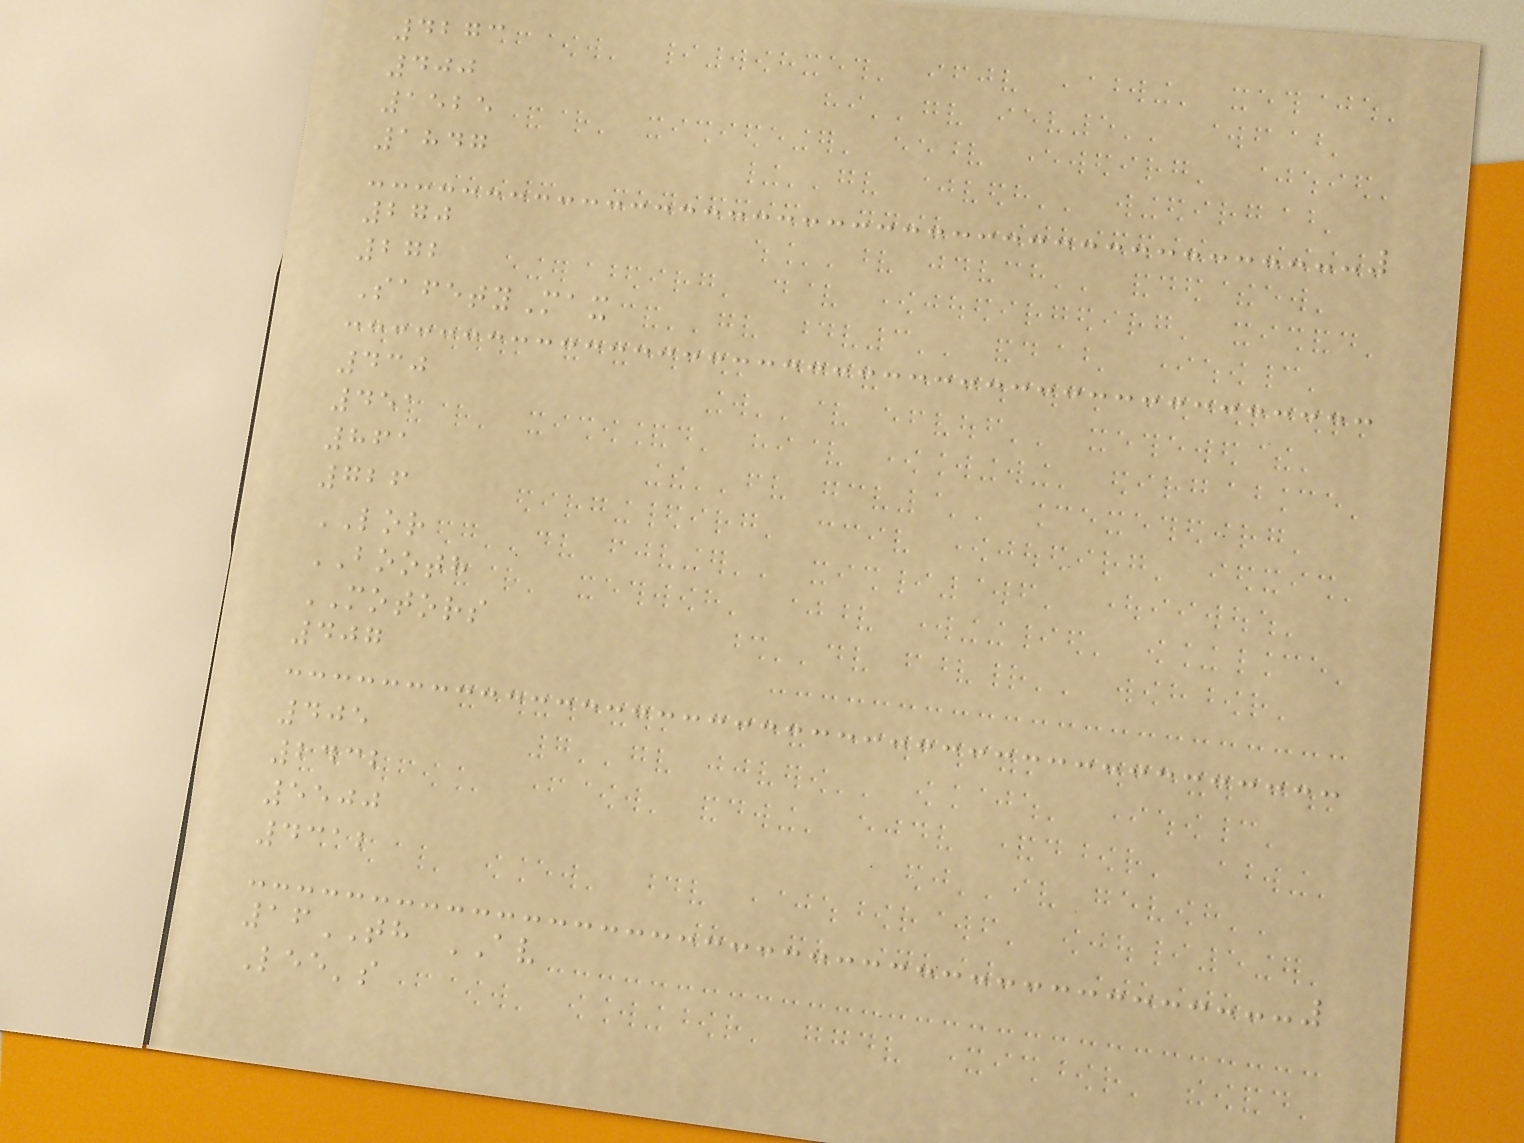4273
400
1525
1847
270
272
SafetyMax
430
451
861
726
LOR
BOOTH
MOTORS
407
405
2432
5500
4312
16TH AV
Lee's
